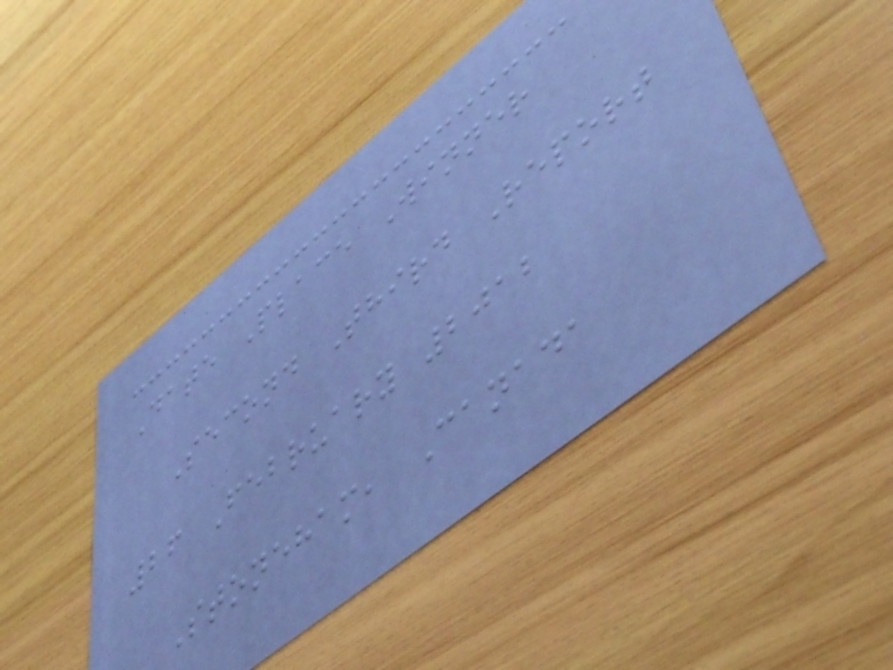Date Place Winner
Second Third Report
26 February 2012
Stoneham, Canada
